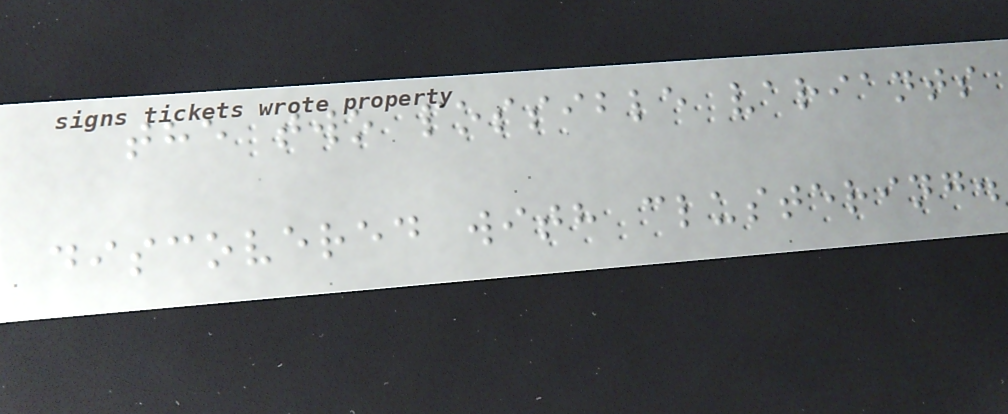the two possible variants
discovered with clustering.
